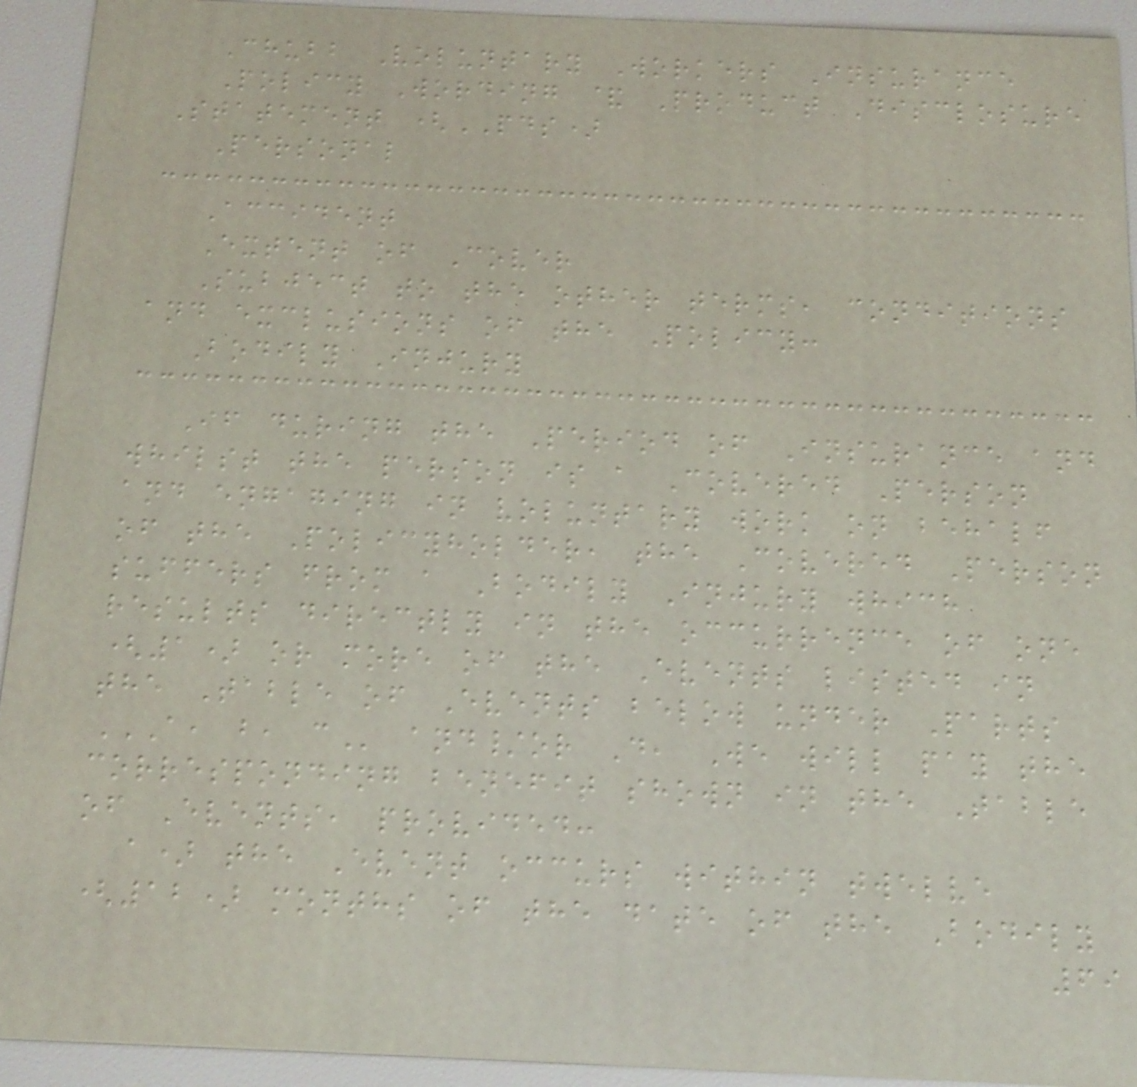Chubb Voluntary Workers Insurance
Policy Wording & Product Disclosure
Statement (PDS)
Personal
Accident
Extent of Cover
Subject to the other terms, conditions
and exclusions of the Policy:
Bodily Injury
If during the Period of Insurance and
whilst the person is a Covered Person
and engaging in voluntary work on behalf
of the Policyholder, the Covered Person
suffers from a Bodily Injury which
results directly in the occurrence of one
(1) or more of the Events listed in
the Table of Events below under Parts
A, B, C and/or D, We will pay the
corresponding benefit shown in the Table
of Events, provided:
a) the Event occurs within twelve
(12) months of the date of the Bodily
69
